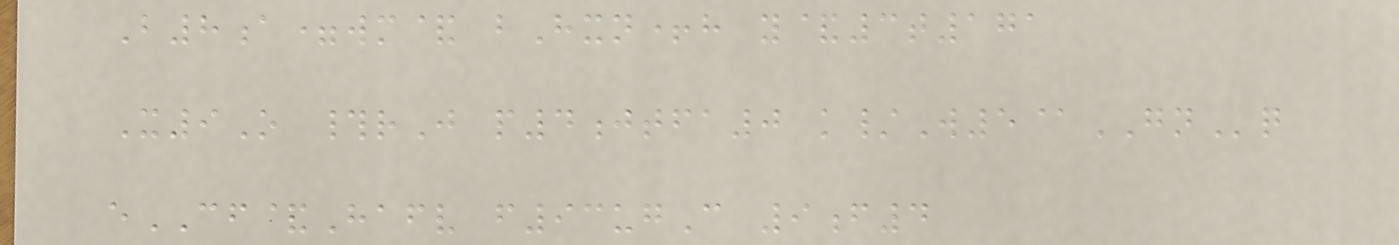B8a=wm& bHxn+h y&3t171
X9O #rJ p4jtfa0 k/W5@GNq
eCF&Hafv f93ugC 9f4
